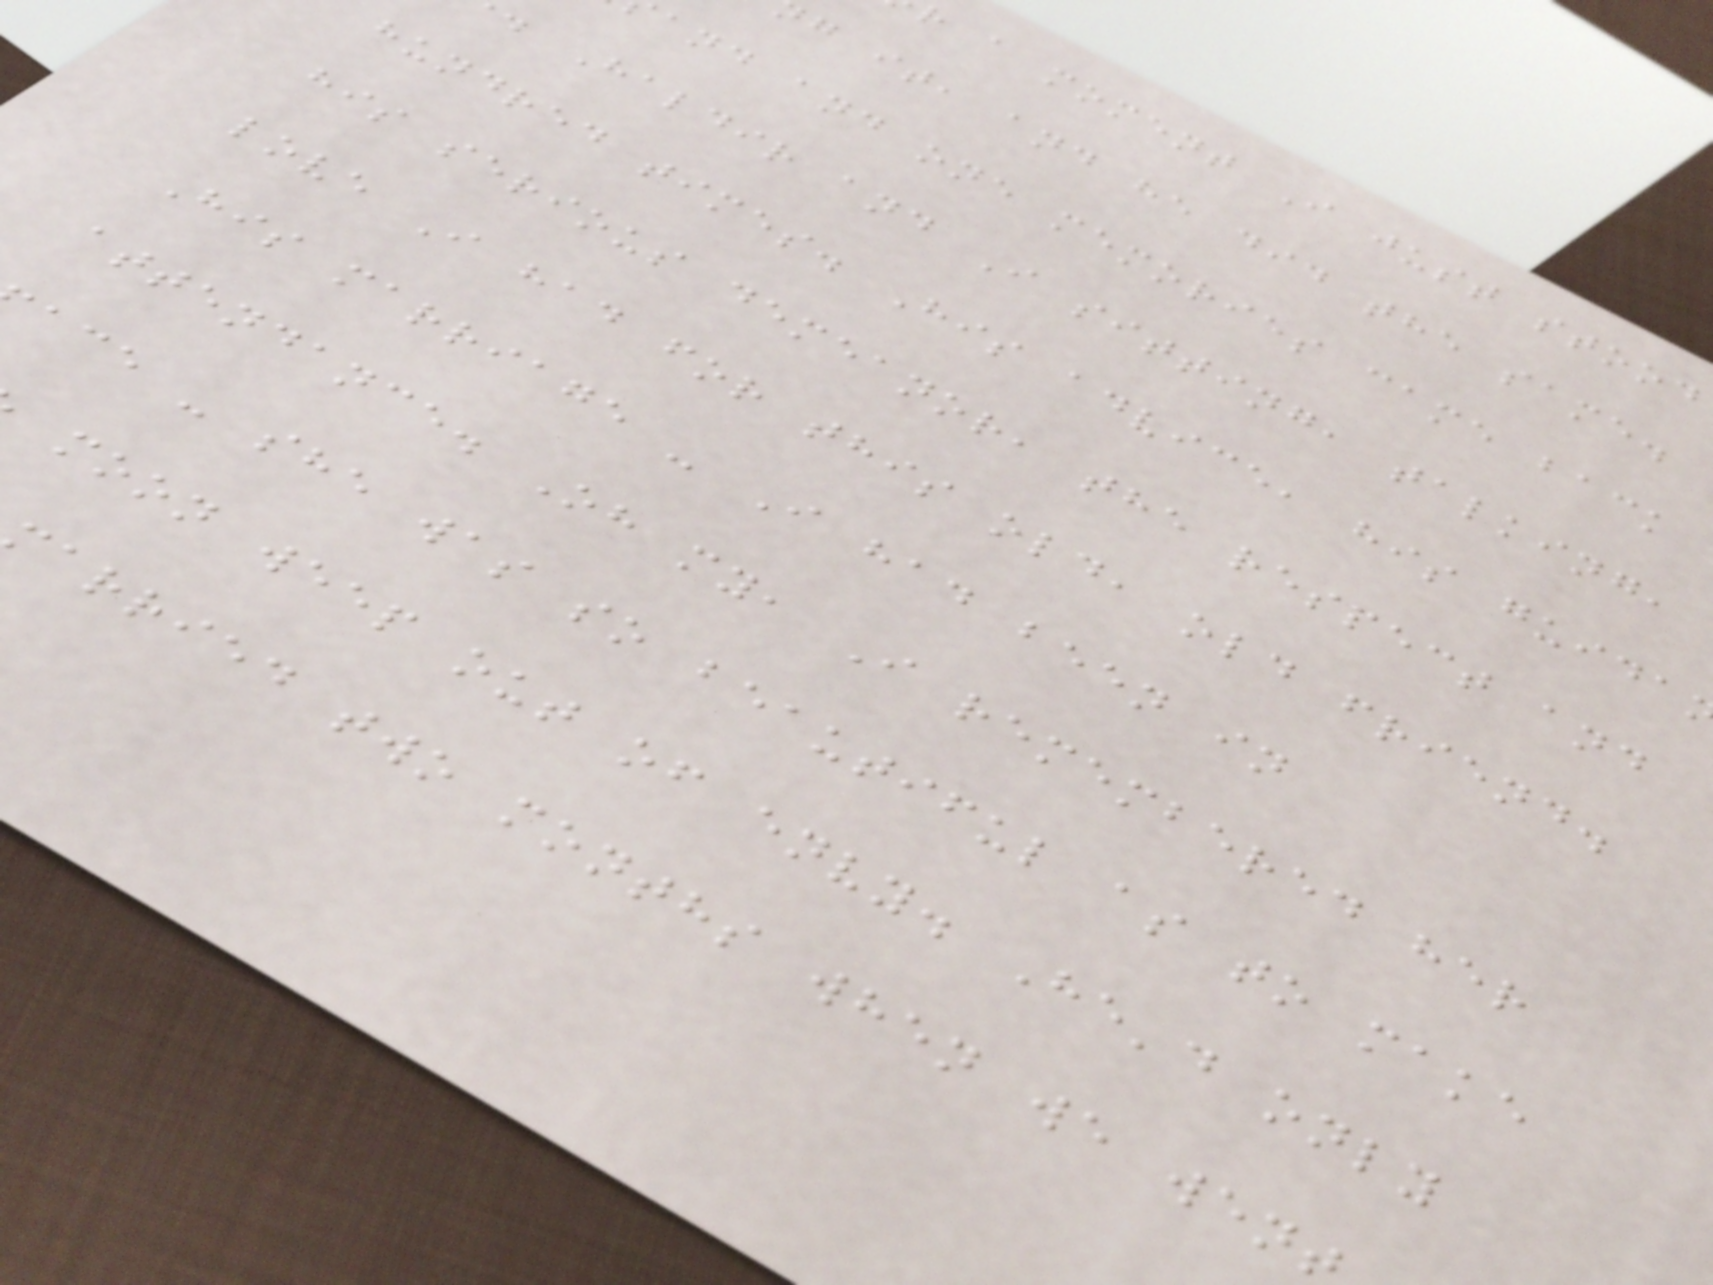r a moment I just stood
g it, and he did the same.
and and one memories came back
. Haldir and I sitting, talking,
hundred times. His advice, his guida
his serious demeanor, the respect and
love I had for this old, old friend.
His marriage - I had been in
attendance. Oh my, I remembered her
ace - she was so beautiful as to make
moon weep out of envy. He'd only
married two months when we wen
